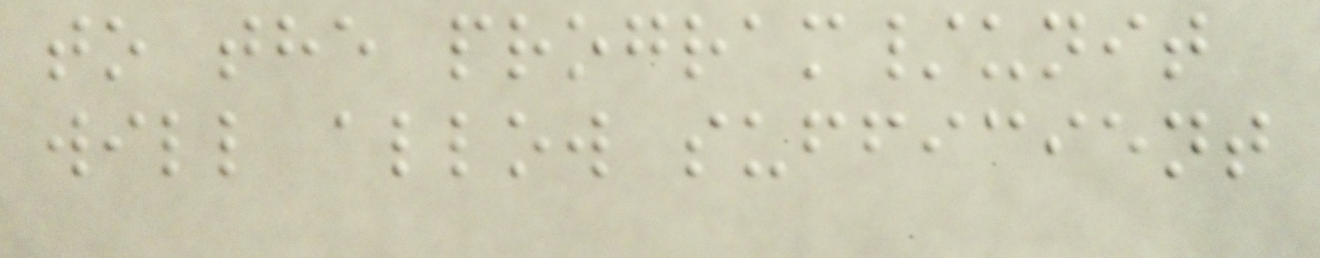to the program/unit
will allow sufficient
